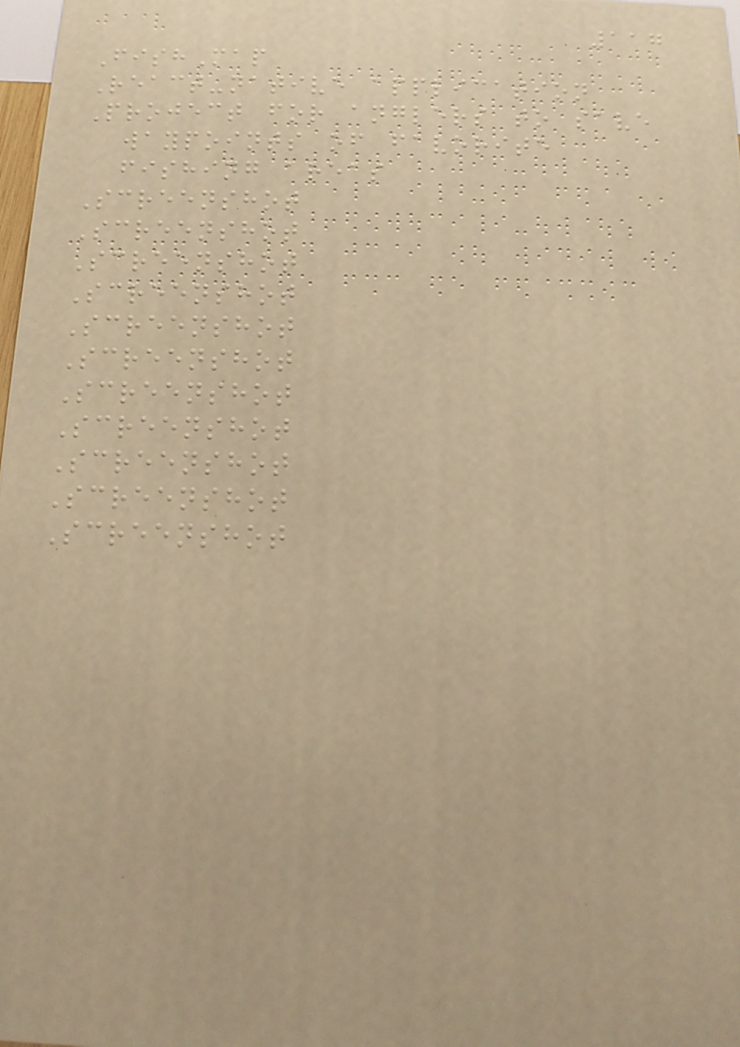117
FishMap
React-native application
Project for anglers to save
waypoints of favorite
fishing areas
Screenshot
Screenshot
Screenshot
Screenshot
Screenshot
Screenshot
Screenshot
Screenshot
Screenshot
Screenshot
Screenshot
